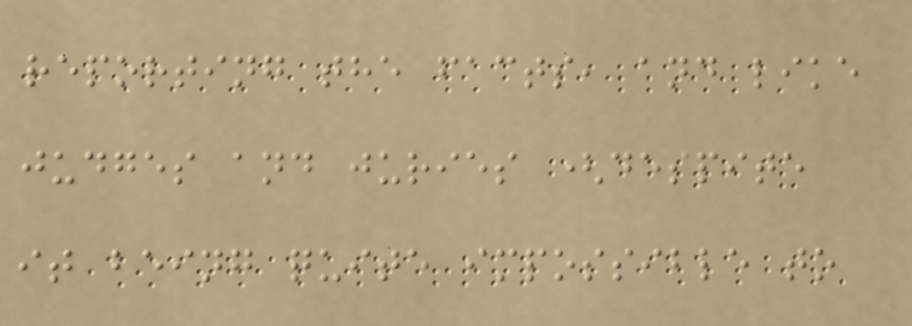reporting the facts, and like
judges and juries (despite
it being quite impossible to
